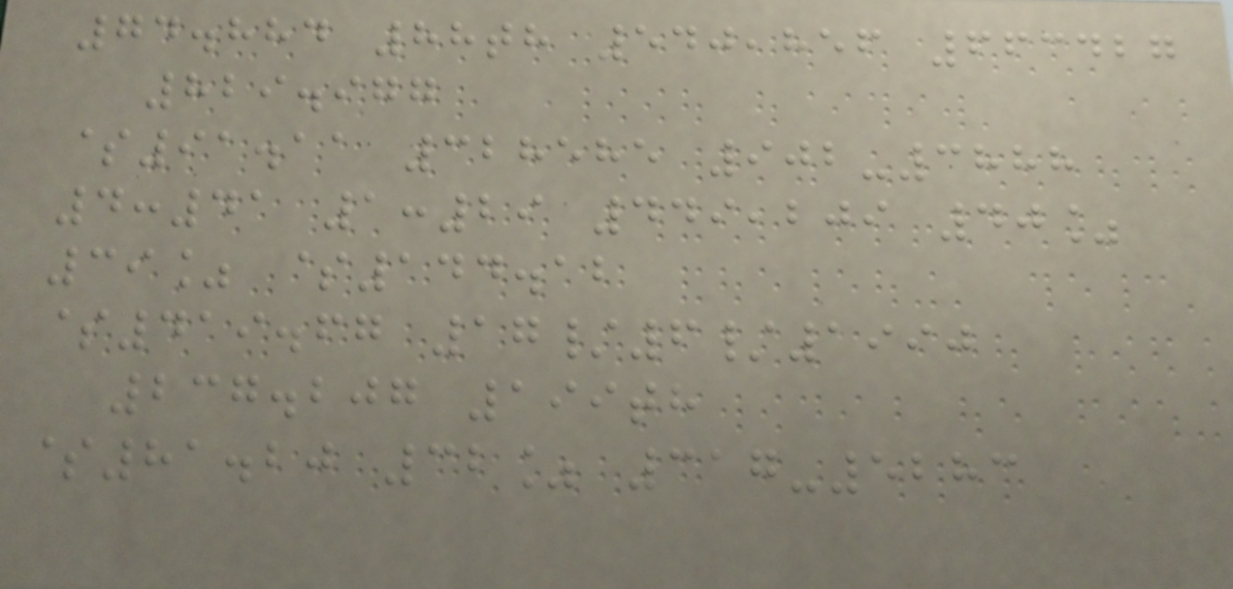74.884 88th 540,856 663427
829.977
$91.11 328585 902-3888
4:41 1:29 449,209 40%
39% $144.12
$419.67 17/6/1990
237.207 199th
$81.20 32% 317-5283
